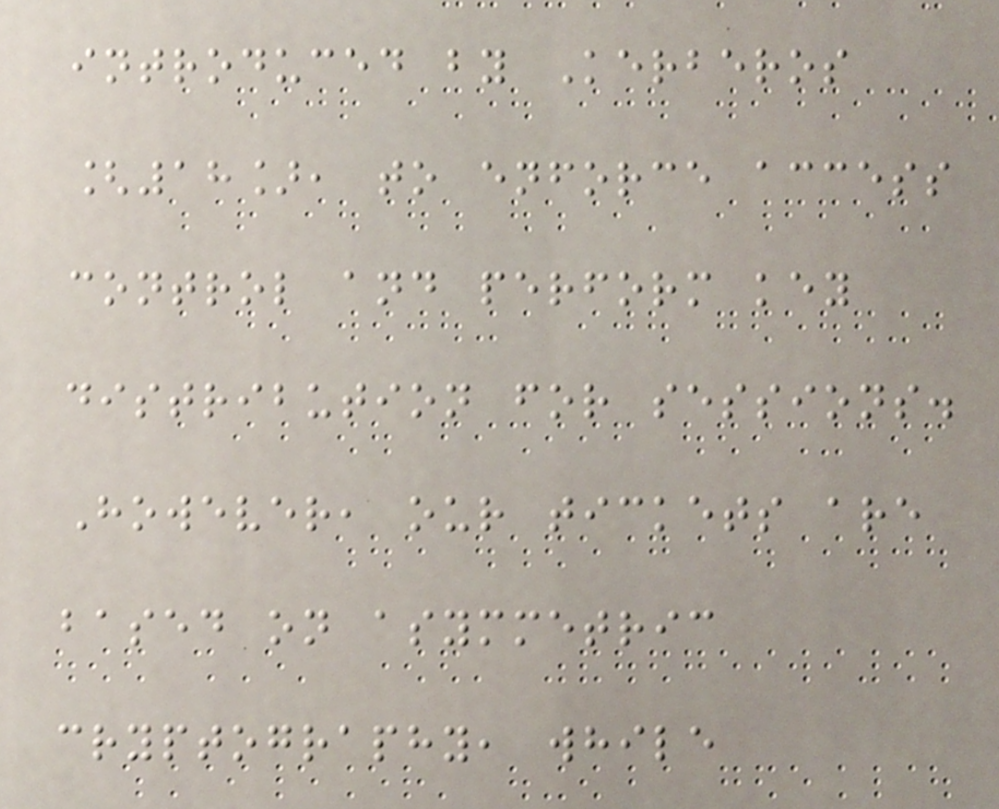introduced by Kerberos
[18], to enforce access
control and perform key
distribution for sessions.
However, our tickets are
based on asymmetric
cryptography, while
